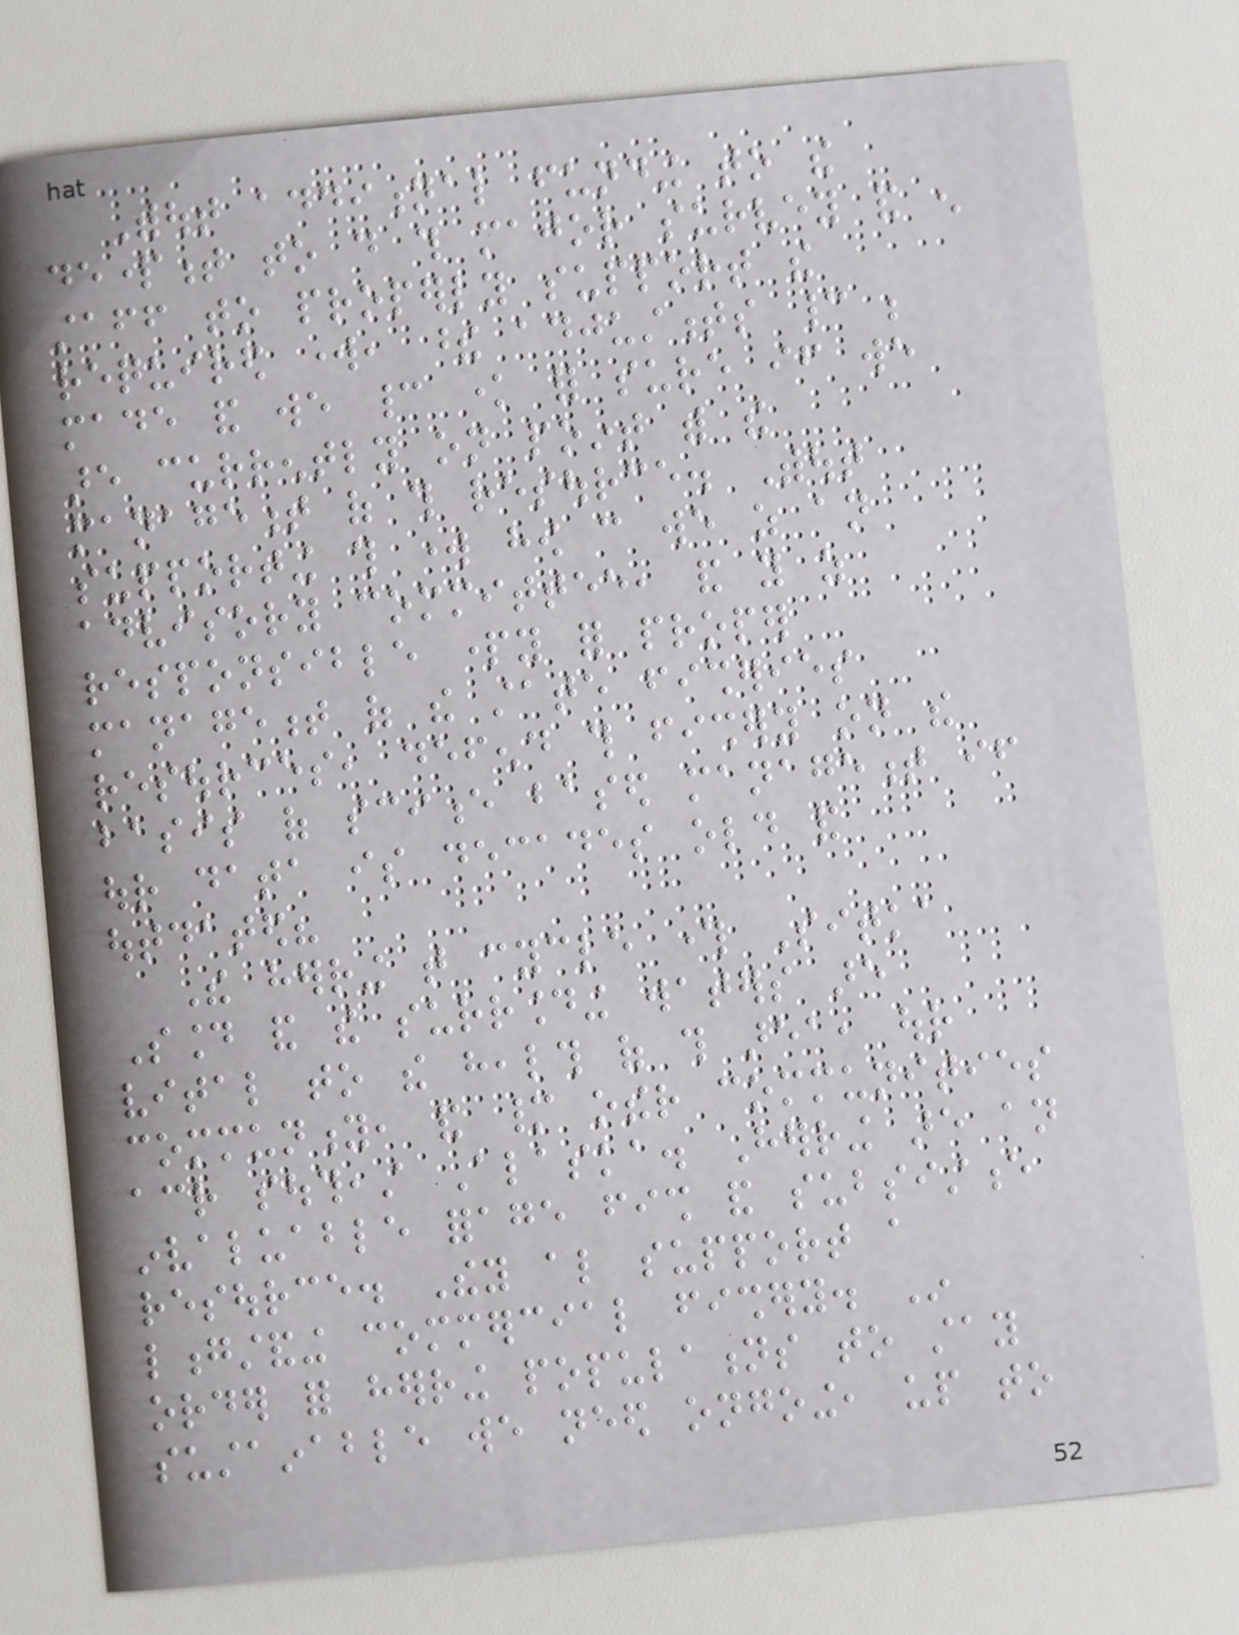Without additional funding to the
department to do this major survey and enough
staff to properly support the
required work, these adjustments cannot be
made and we cannot know for sure if we
are currently on point with the
management of this resource. Without
supporting this work how can we as an
advisory committee, and you as
responsible party for proper
management of the state fisheries
resources, defend this fishery on the
basis of science based management if
our data is decades old and
outdated?
The herring that cycle through Sitka
Sound and the surrounding waters are
vital to the health of this area, our
community, and many other communities
across southeast Alaska. Herring are an
invaluable forage fish and subsistence
resource. They also support a
longstanding commercial fishery. In
order for herring populations to stay
sustainable we need ongoing, up to
